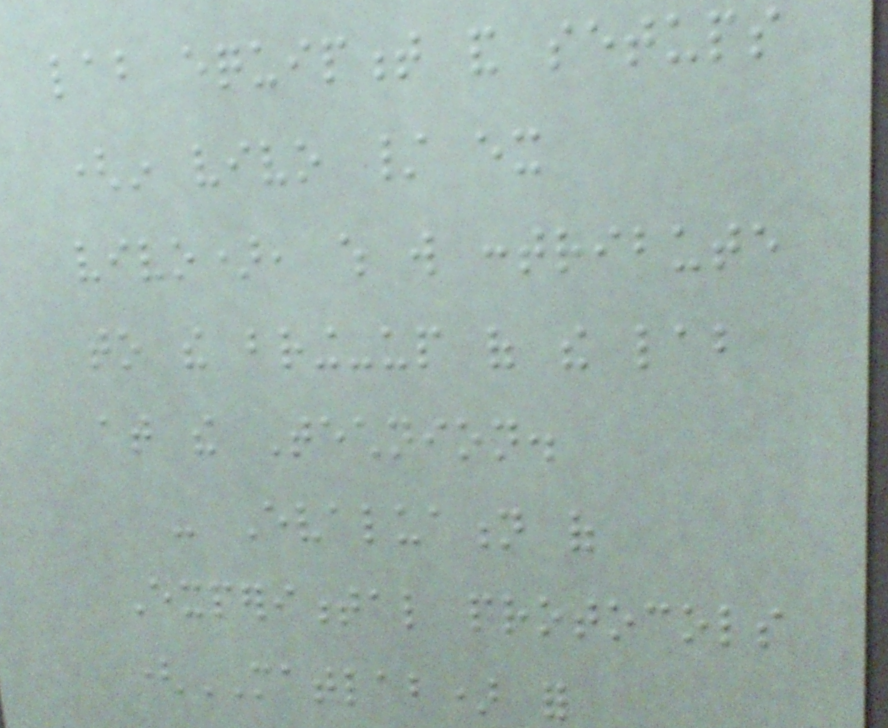lab equipment and setups
(in vivo / ex
vivo), which will contribute
to the bring-up of the lab
at the Technion.
- Evaluation of
Experimental protocols
(MATLAB) for
